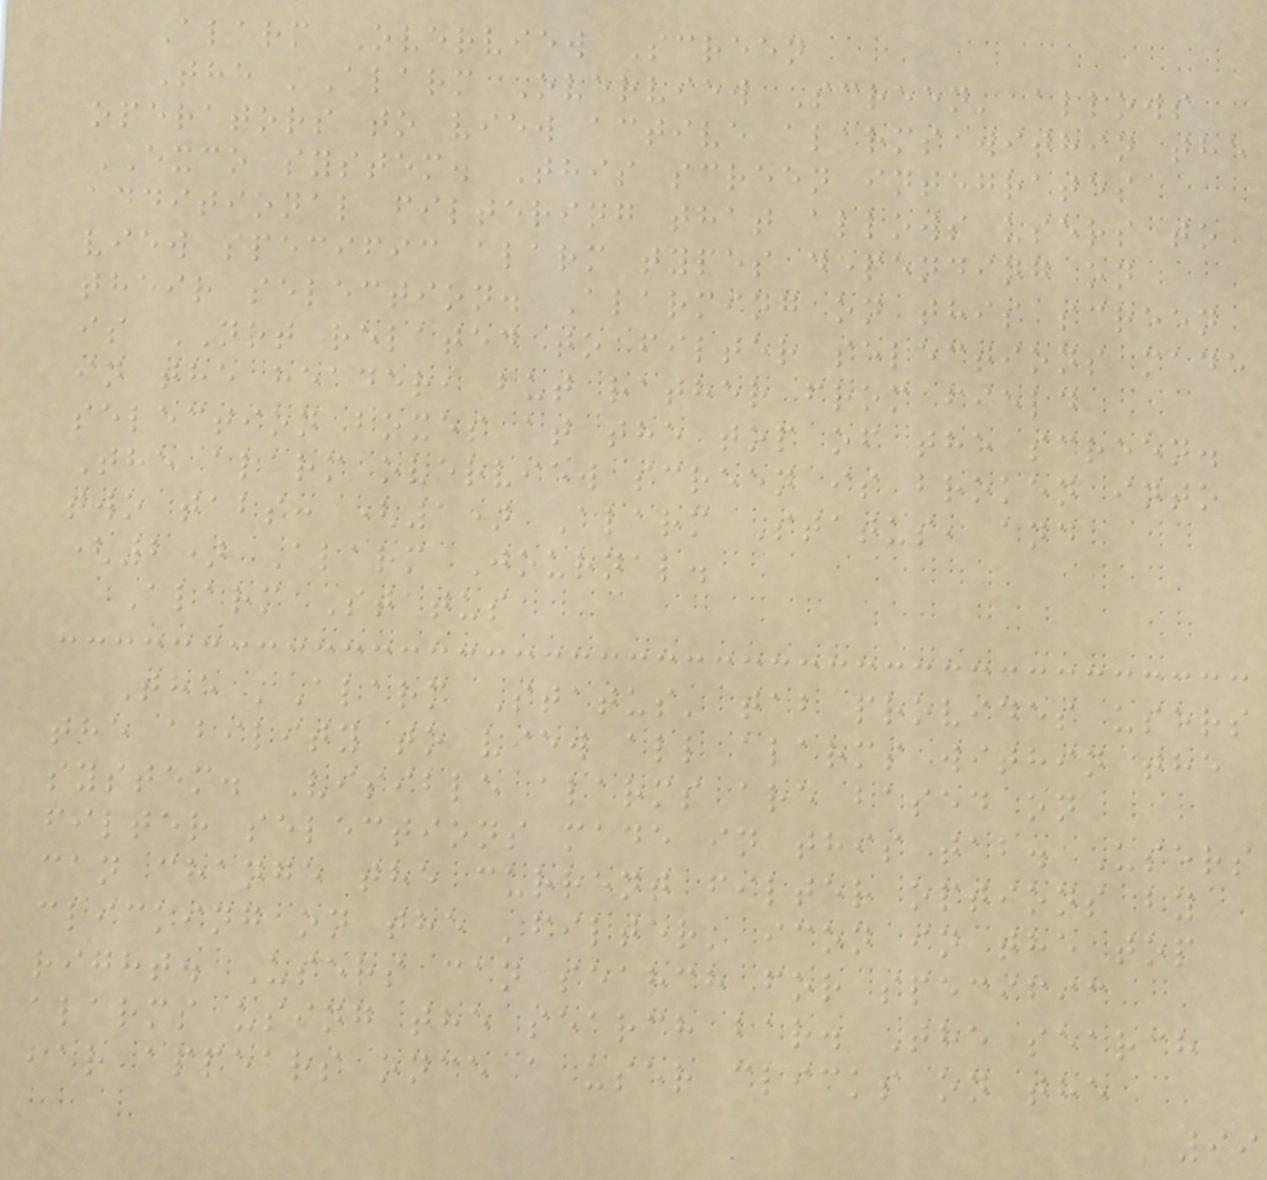Alarm Overview Screen
The 'Alarm Overview Screen' allows
operators to view active alarms within the
EXCO system. This screen integrates
additional filtering that allows users to
view specific alarm types depending on
their selection. Alarming on this screen
is NOT related to filter selections made
in the header, but rather from field
selection boxes at the top of the screen.
The alarm overview screen is broken into
two tabs: (1) Alarm Status, and
(2) Alarm Journal.
Alarm Status
The 'Alarm Status' tab provides users
the ability to view all alarms within the
system. Visible alarms are based on
filter selections made in this tab. Users
can change the current filter options by
clicking on the 'filter' icon in the top
right. Users can search for specific
alarms using the search bar. The search
bar appears once a user clicks on the
99
